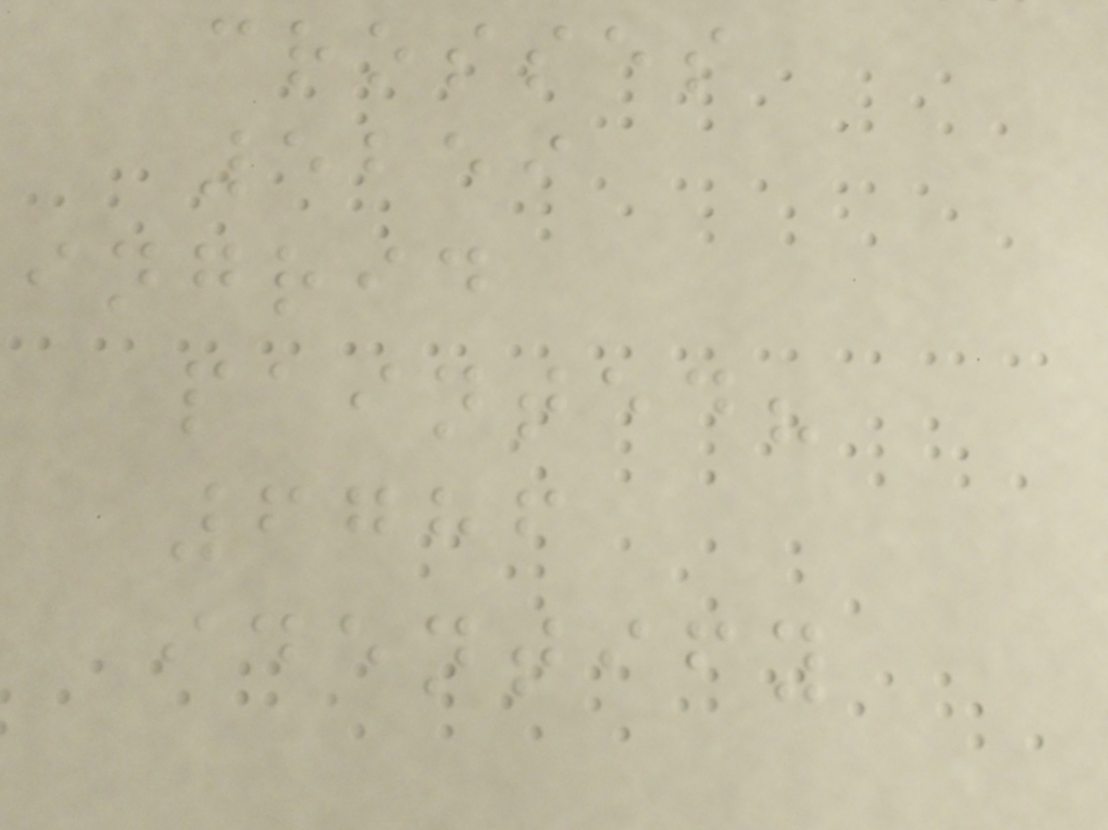crosses
5259
ingrid
painted?
6786
identify
